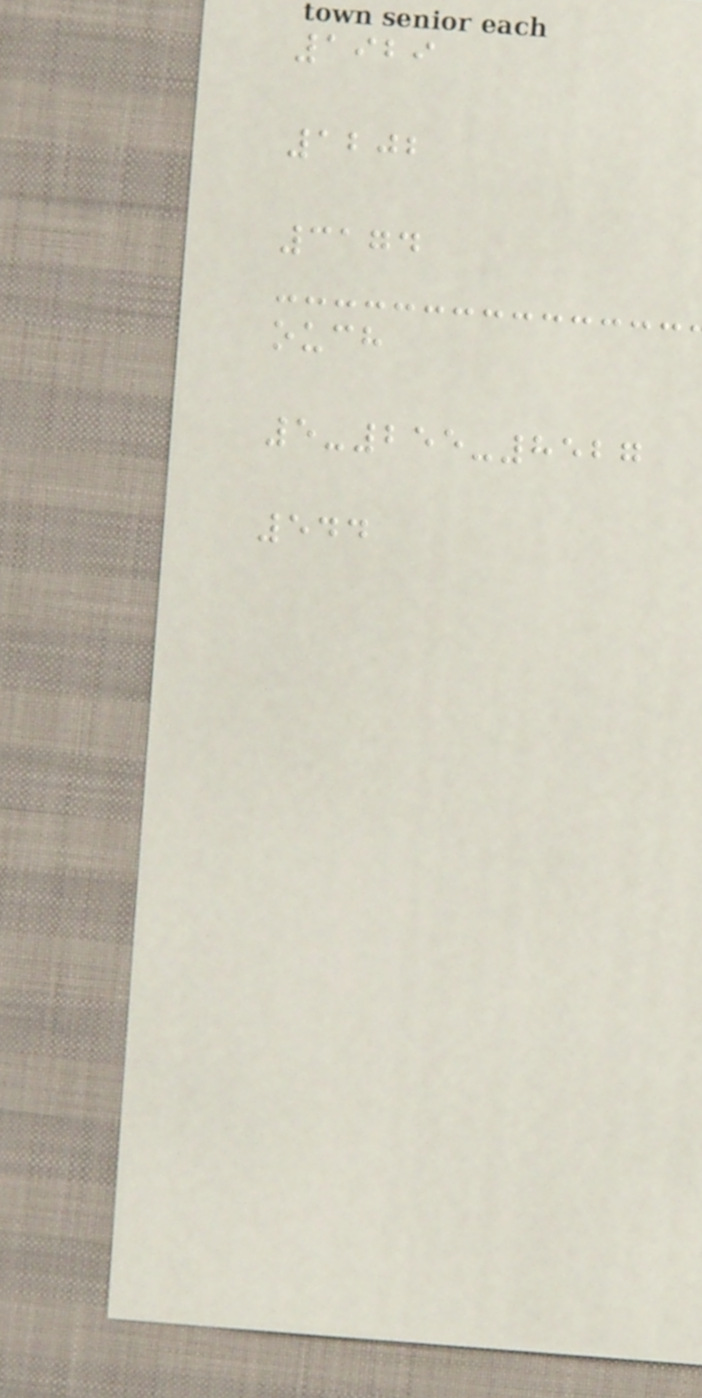1929
1202
3174
ouch
5-255-8527
544
